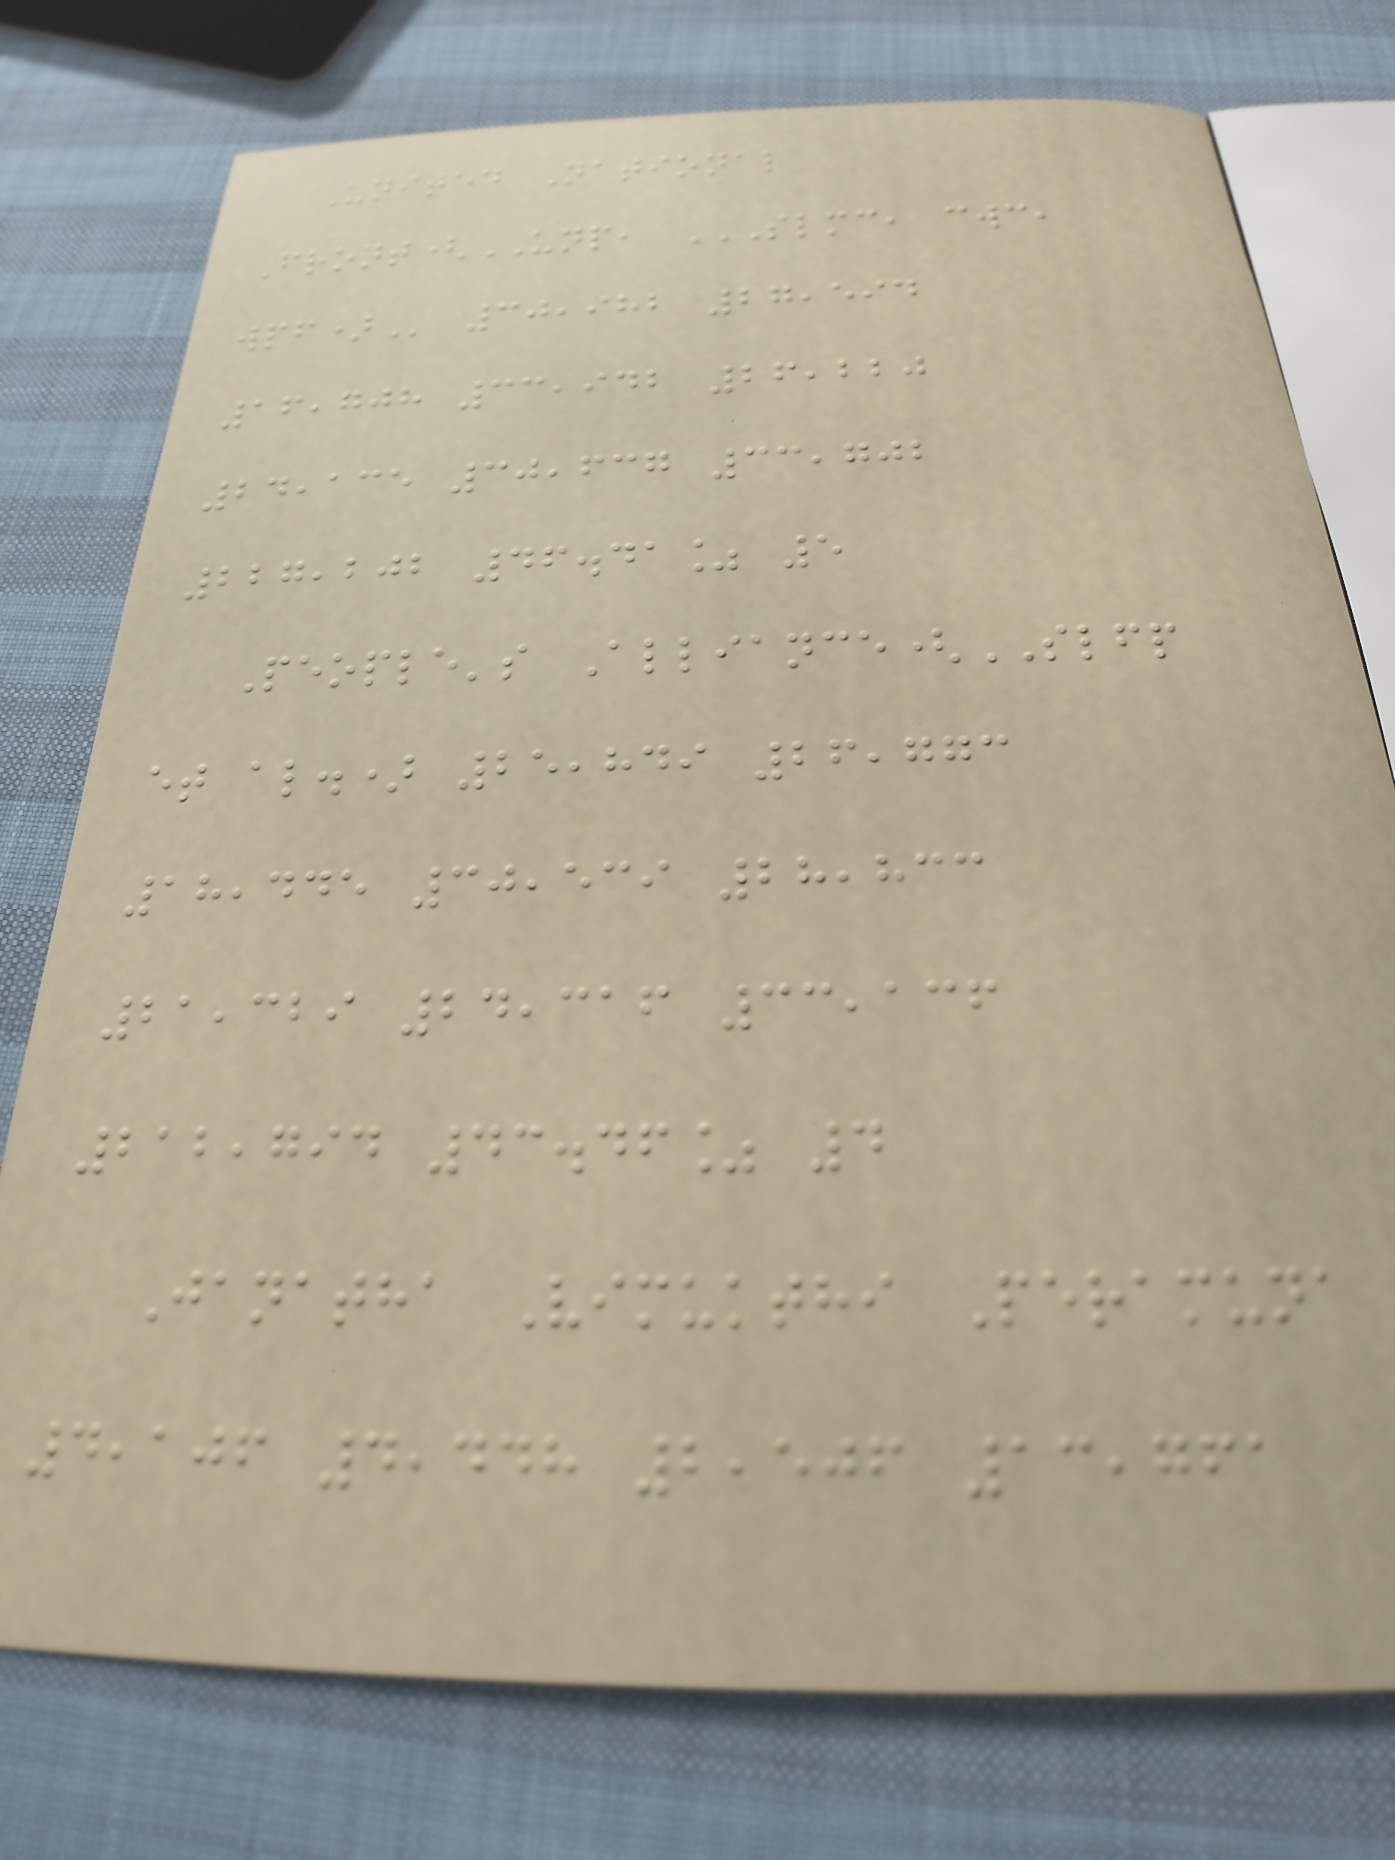United National
Front(UNP, SLMC, CWC,
WPF) 30,982 27,594
16,708 33,942 26,220
24,135 30,637 33,702
227,202 46.41% 5
People's Alliance(SLFP
et al.) 25,849 26,773
18,445 30,539 28,833
21,329 24,316 33,136
212,794 43.46% 4
Janatha Vimukthi Peramuna
4,106 4,448 2,506 13,761
